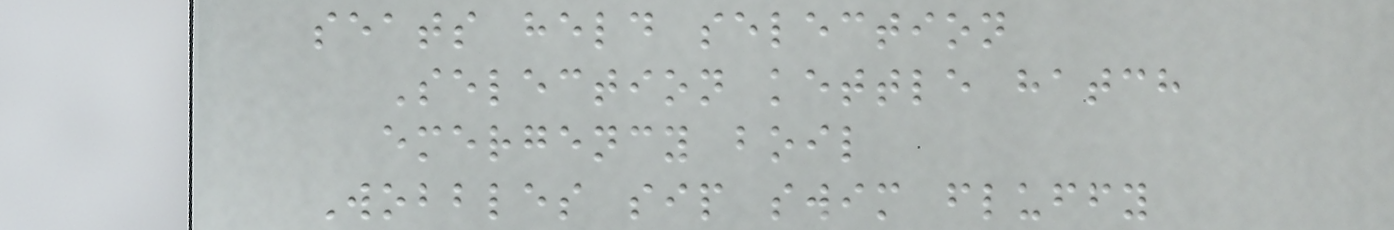seats held selection
Selection kettle hatch
emergency boil
Wobbles sip swim fluffy
